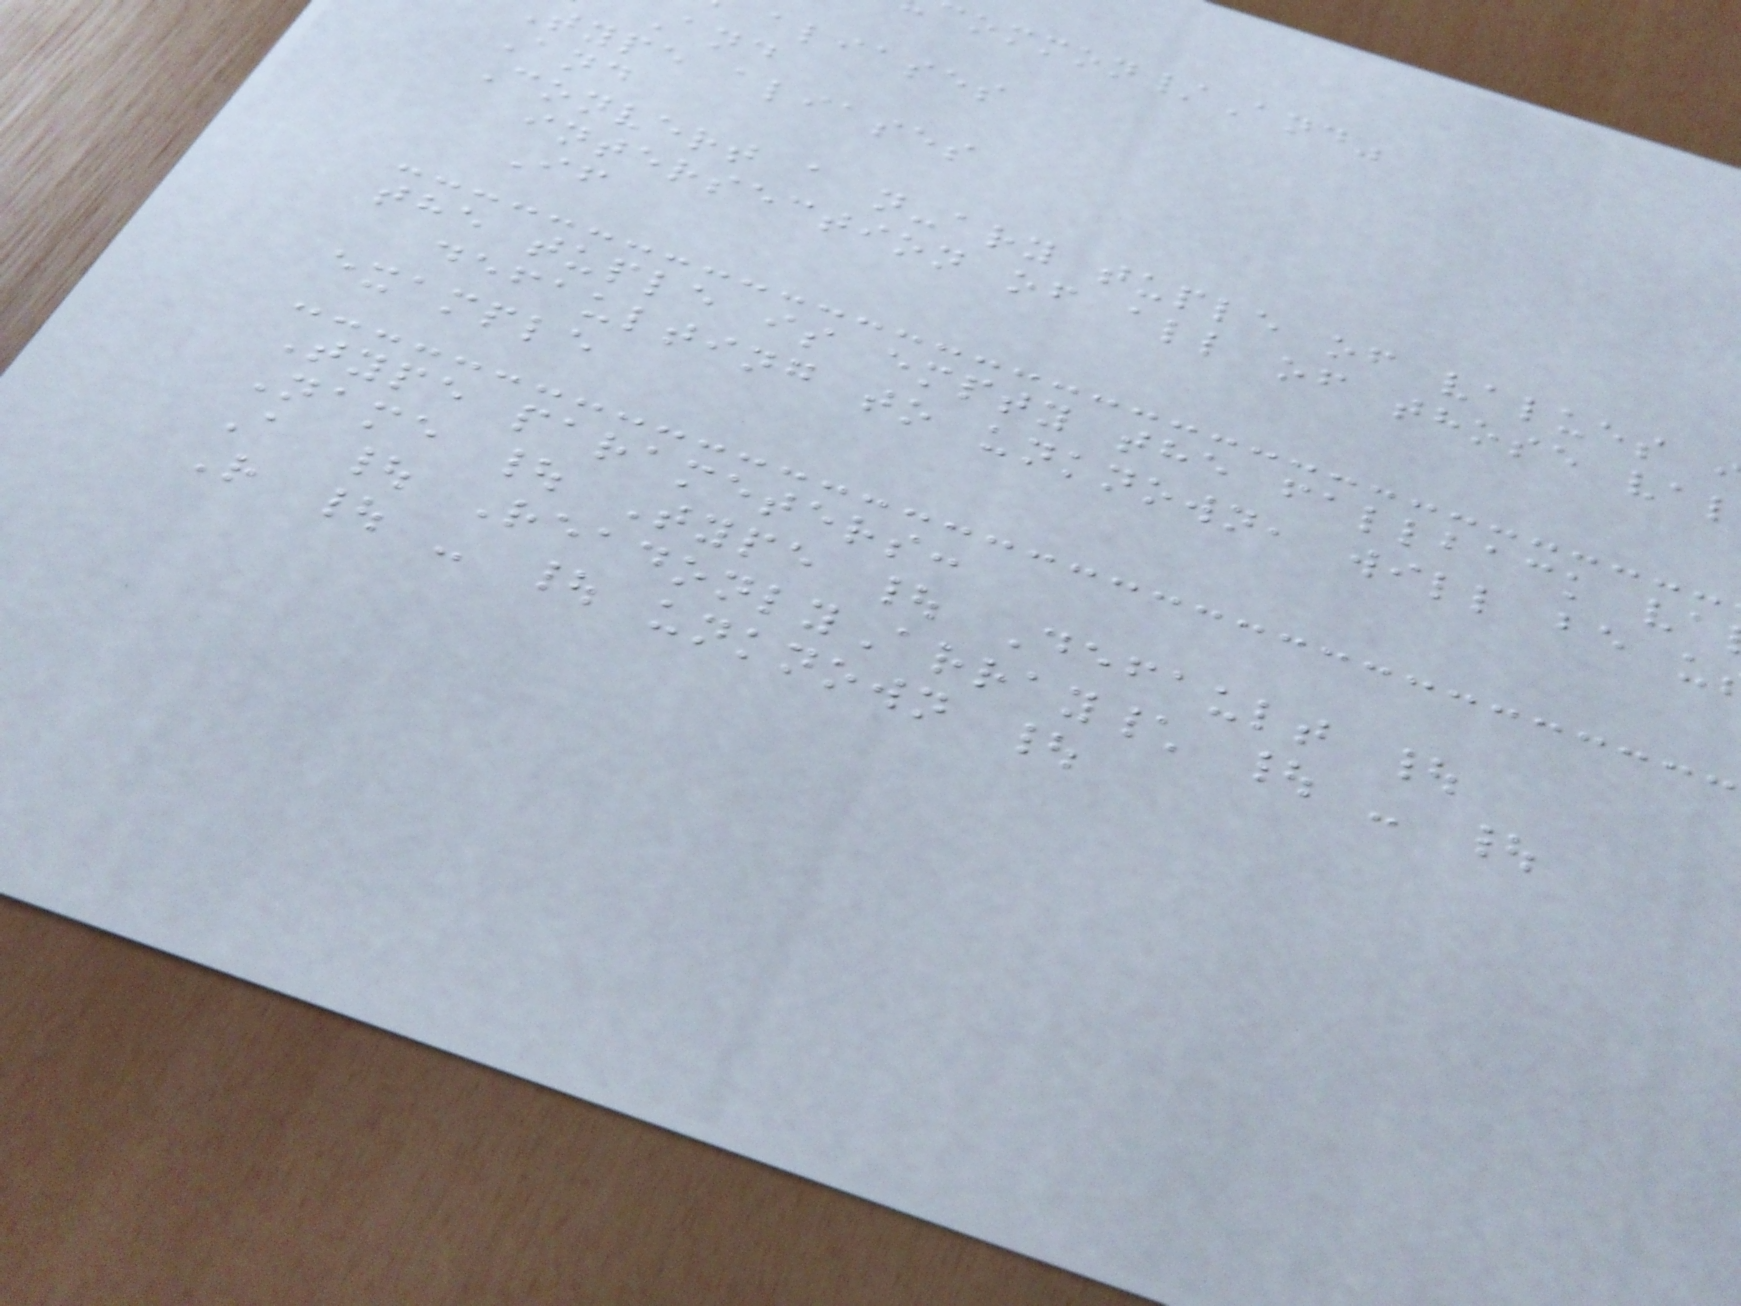ommon/And"
aliases
And
type aliases
And
Convert a n-ary tuple of values
intersection of all of those val
If
the tuple is empty the fallback va
defaulting to unknown, will be u
example
Type parameters:
Name | Type | Default |
A | ReadonlyArray\ | - |
R | - | unknown |
